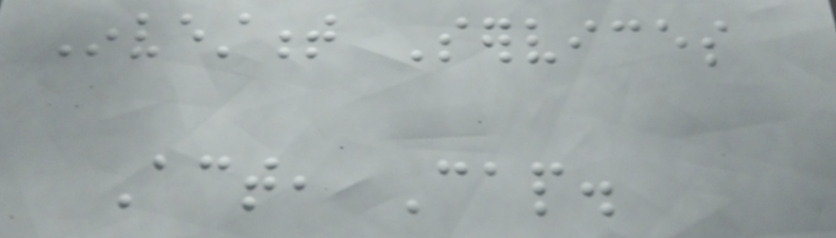Investment Services
Act, Cap.
